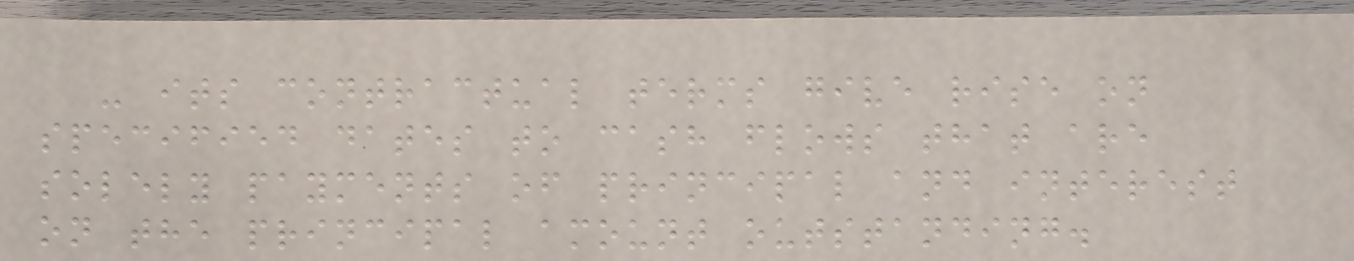- its contractual terms give rise on
specified dates to cash flows that are
solely payments of principal and interest
on the principal amount outstanding.
